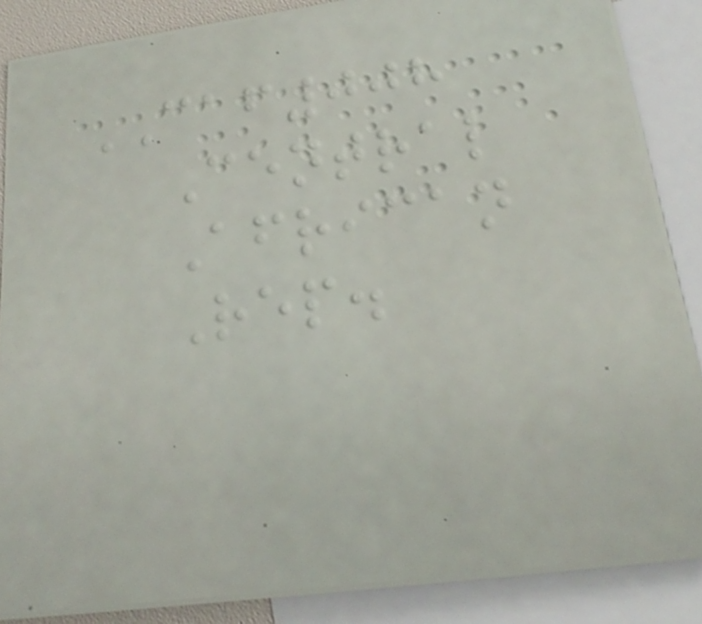CAF008
Central
African
Rep.
